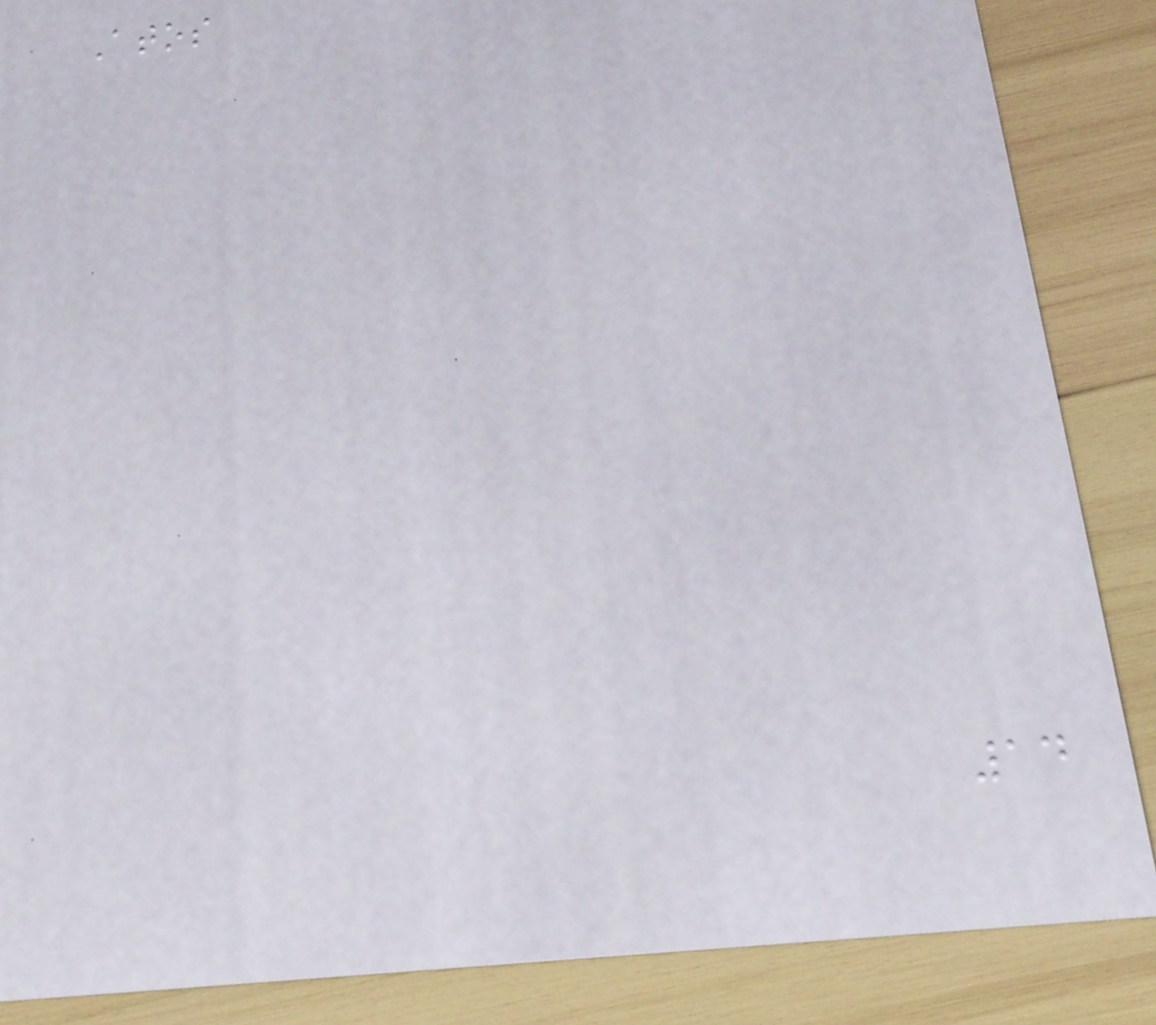Atos
14
